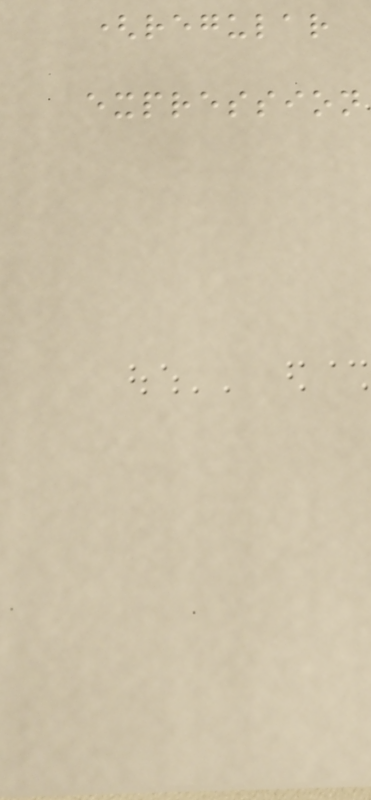(regular
expression
